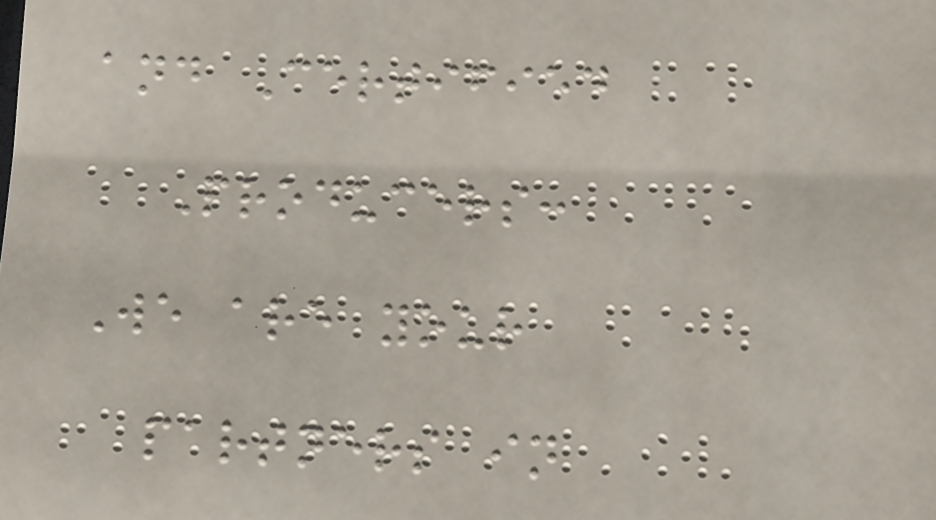and Certified
Producers:
We are your
partners in
